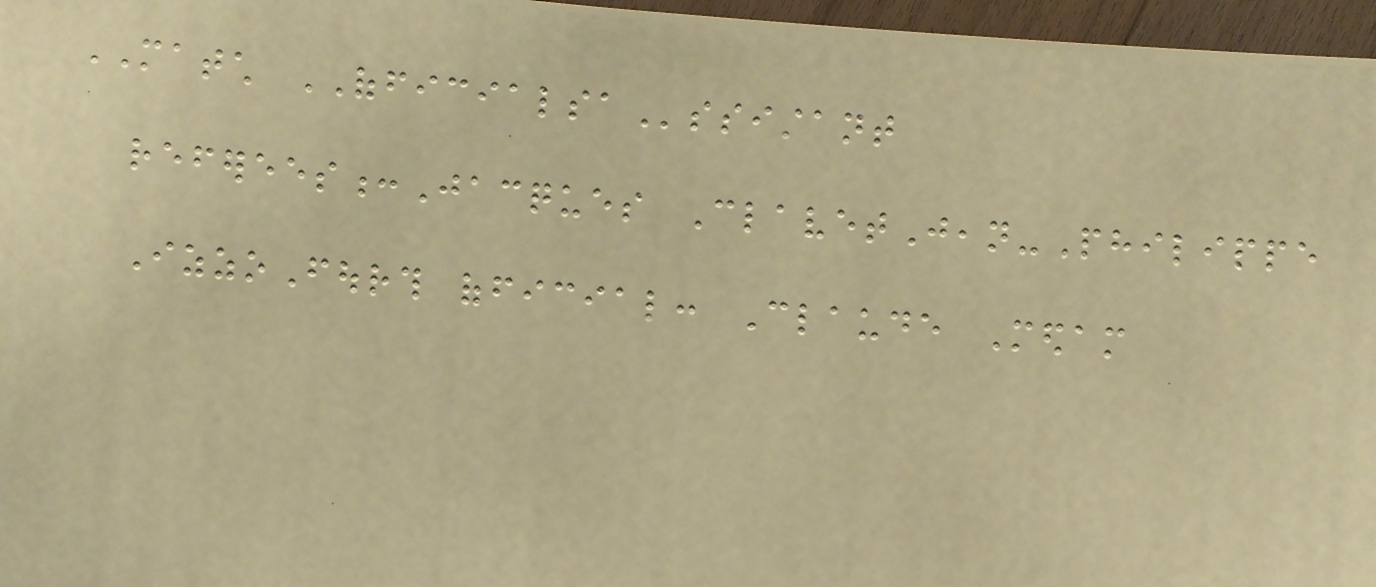MATCH OFFICIALSAssistant
referees:Jacques ClavetJean-Philippe
IzzoFourth official: Claude Medam
